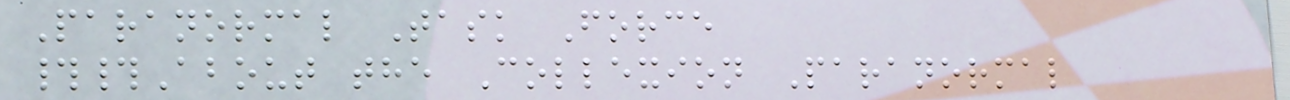Paranormal Task Force
##About the Collexion Paranormal
